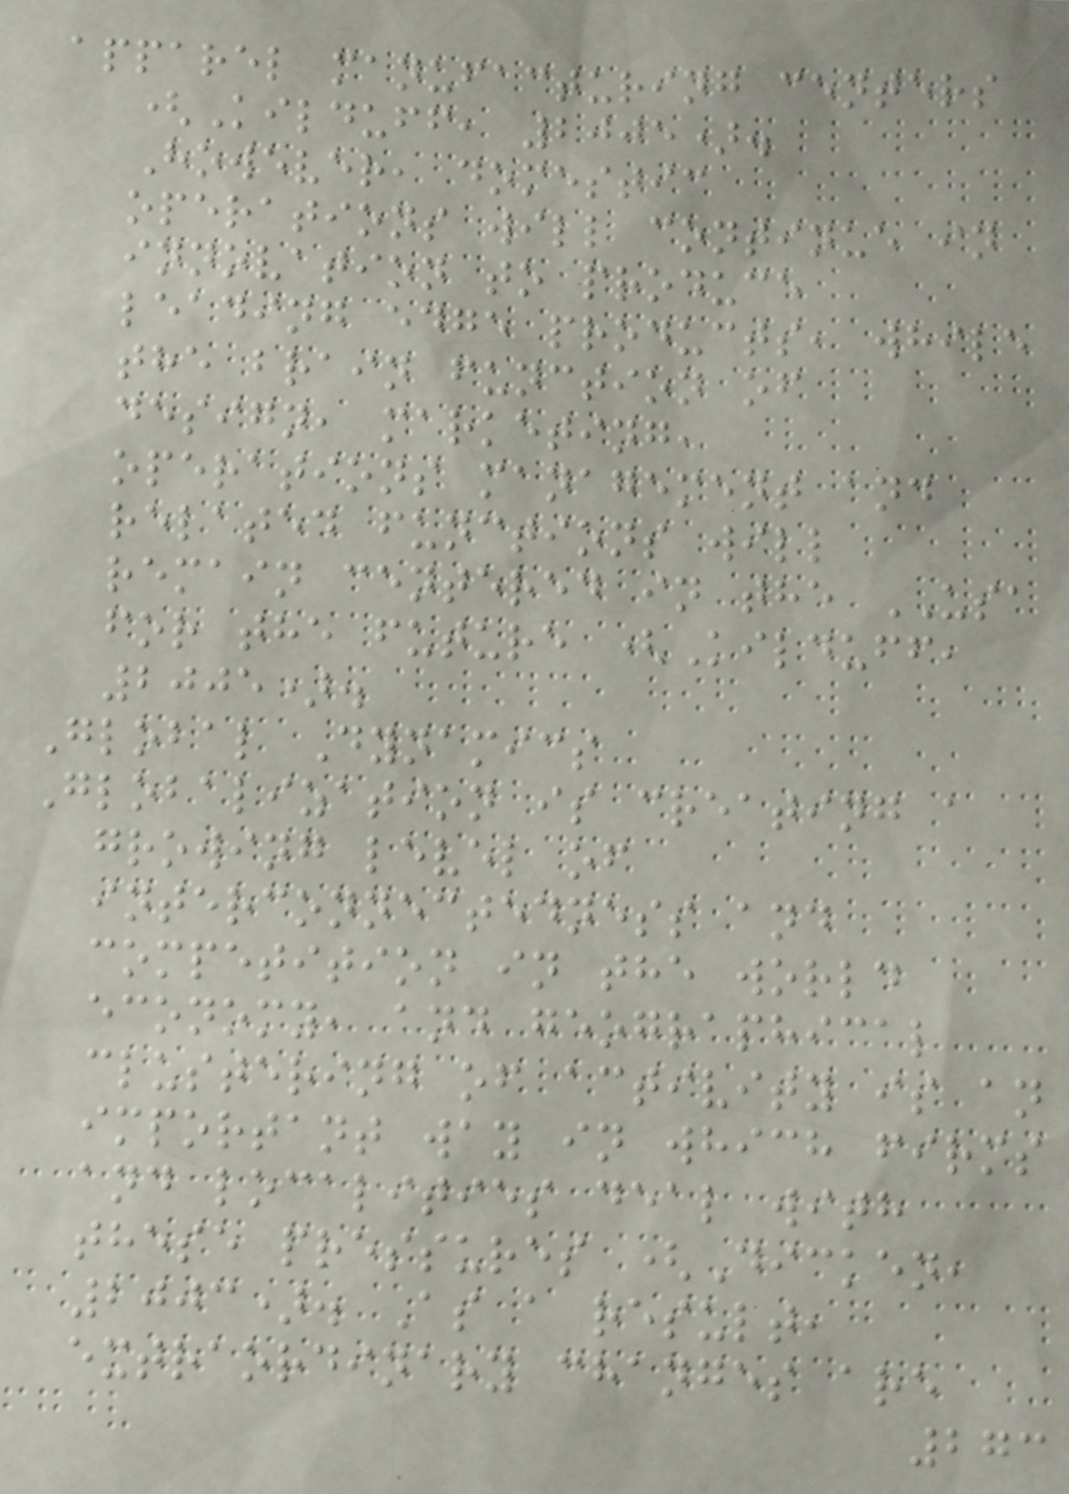apparel manufacturing centers
(Kilduff, 2005).
However, domestic
operations will continue in
innovation to produce
leading edge products, while
the brain function of
design, marketing,
operations management and
related functions will
remain centered in the USA
for the future (Kilduff,
2005).
Global Dynamics
Globalization is creating a
growing level of
interconnectedness and
competition in the world
economy, and geographical
clustering of activity is an
important way in which firms
and localities deal with
these pressures (Dicken,
2003). As a result,
extraordinary changes are
273
